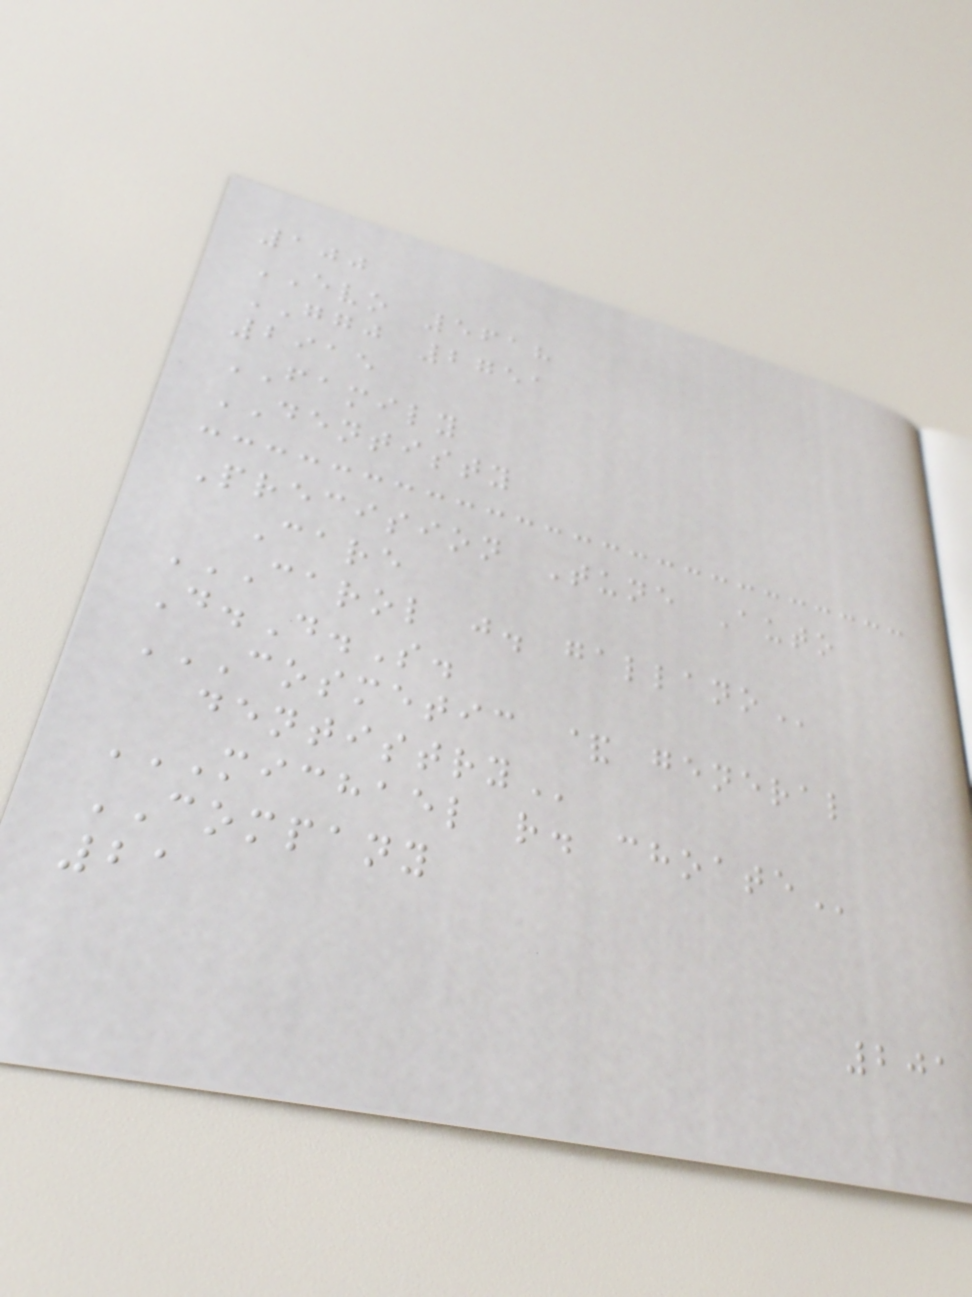100
EVO 5618
GGJ 2751
2915
FAMILY
DENTISTY
Precision Tune Auto
Care
CAROL J. GALLANO
D.D.S.
COSMETIC & GENERAL
DENTISTRY
MICHAEL R. CHOATE
COMPANY
21
201
